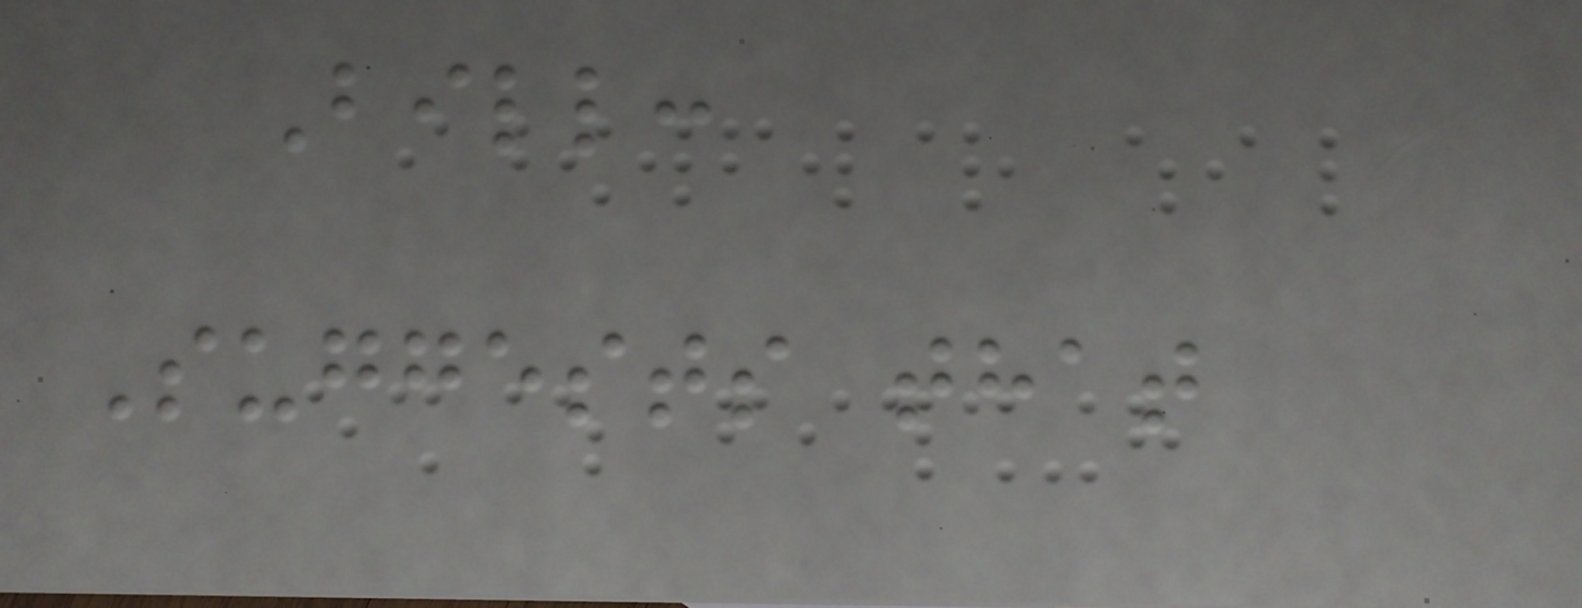Bill:
Suggests that
